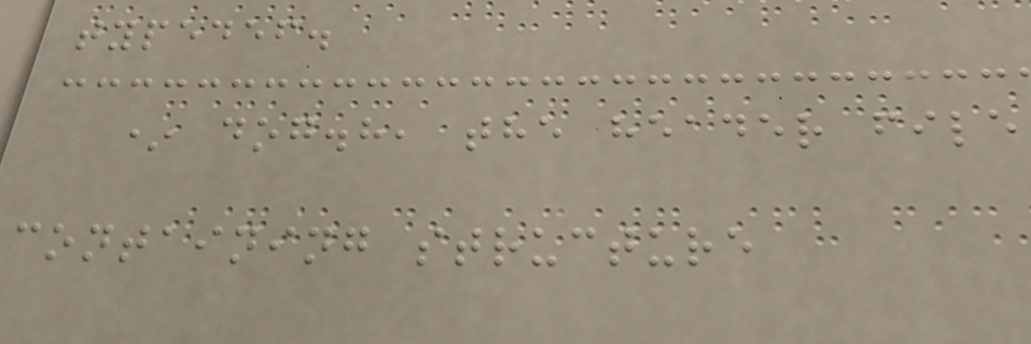typedef.
* dog.h, the header file
containing structure
